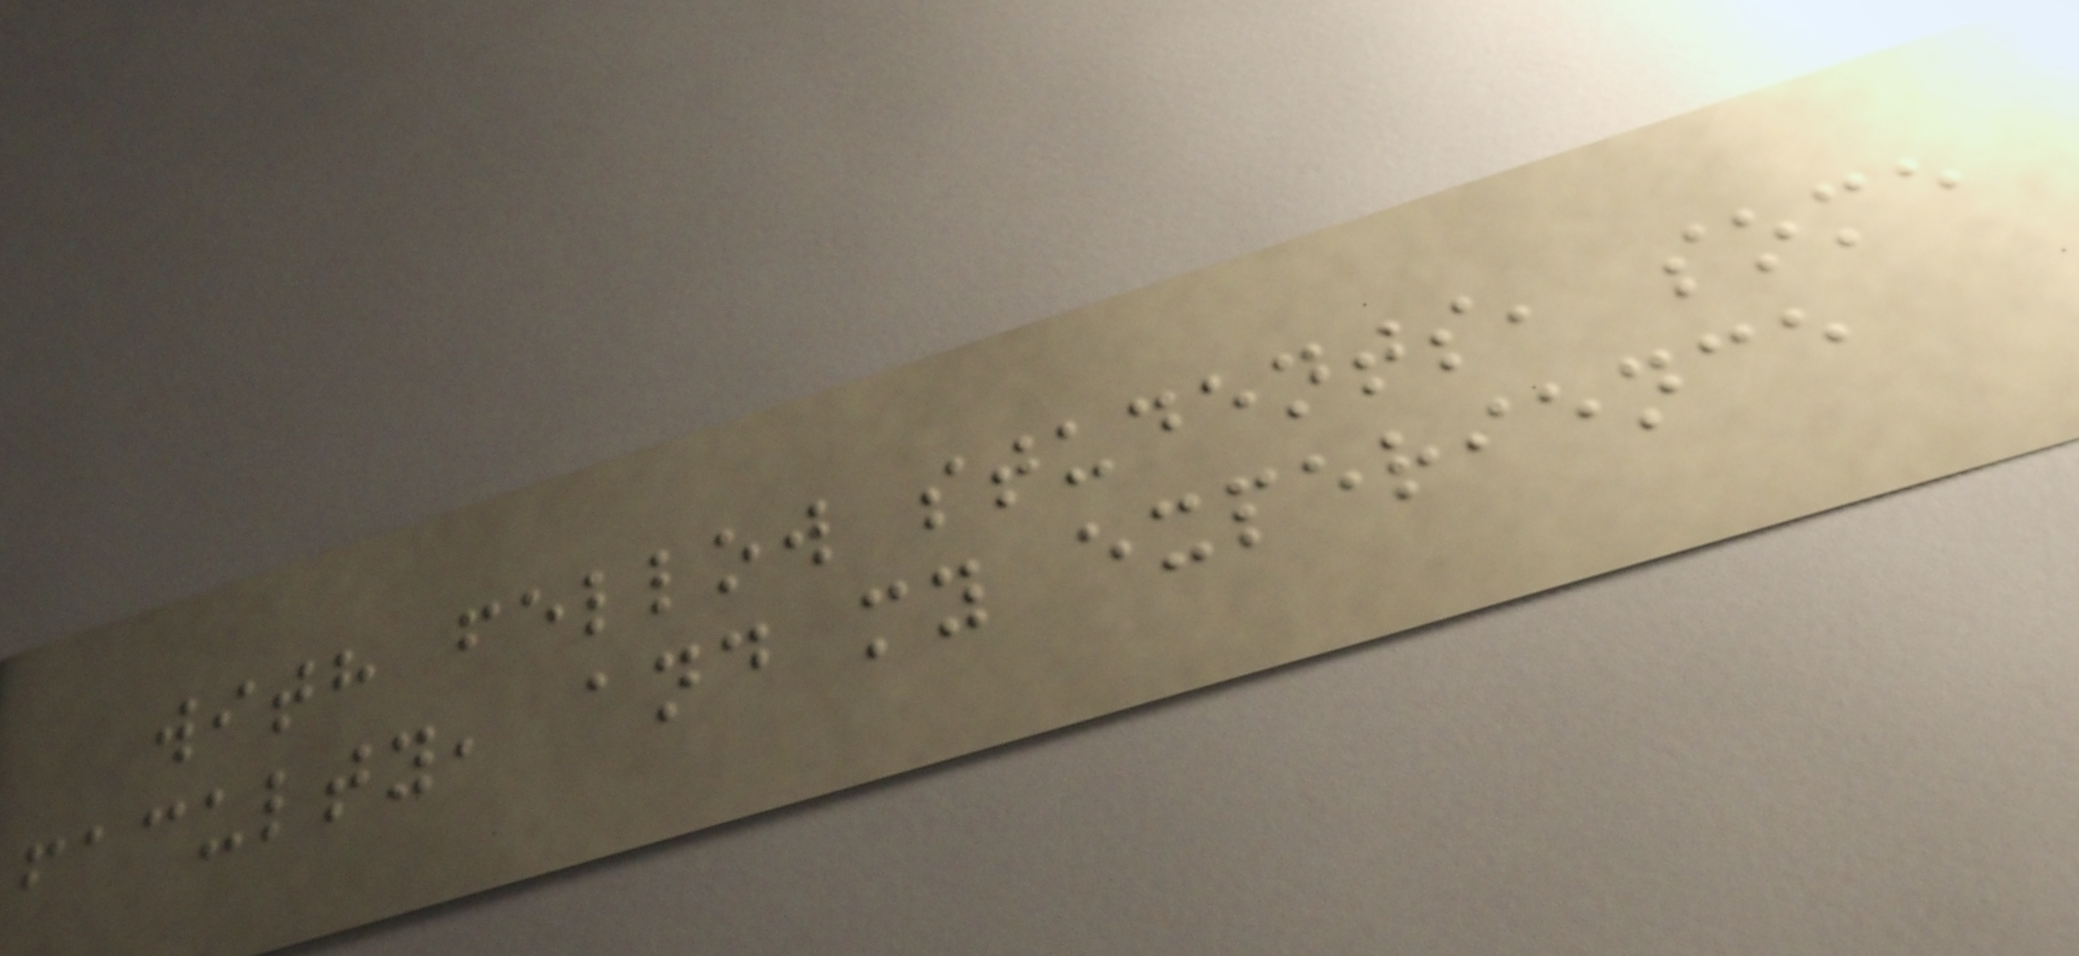with fellow students, some
faculty, and my experience
